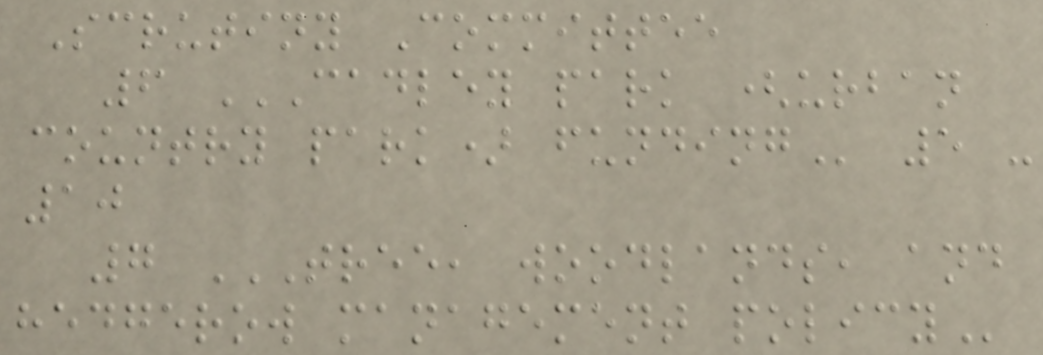Scrutiny Committee
6 CADLEY PARK (URBAN
COUNTRY PARK) FUNDING 5 -
10
7 TREE, WOODLANDS, AND
HEDGEROW MANAGEMENT POLICY
